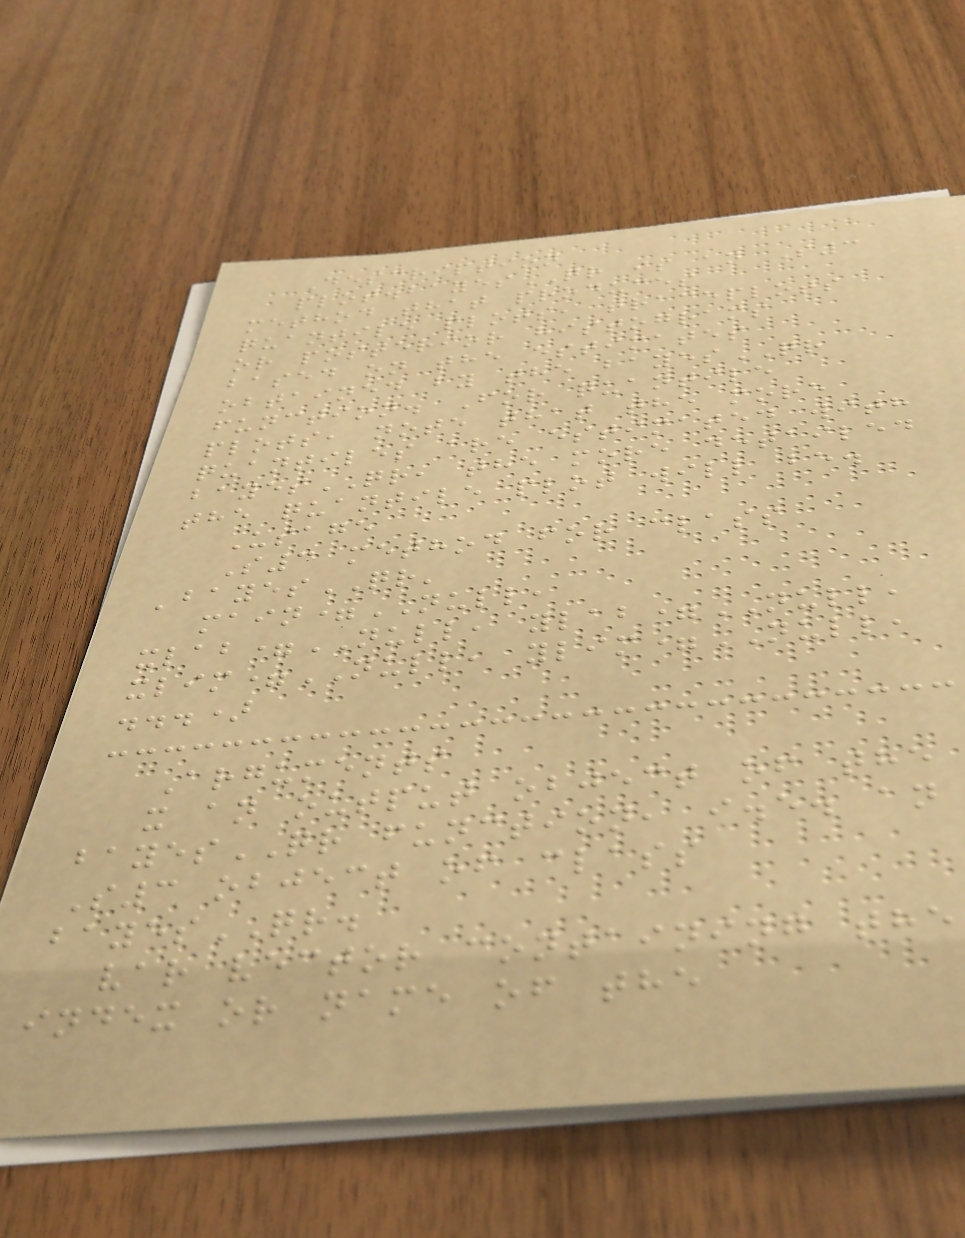Description
plot.bayesQR is an S3
method that produces
quantile plots, traceplots
or posterior histograms
based on the estimates
obtained by the bayesQR
function. For quantile
plots, note that the more
quantiles are estimated with
bayesQR, the more detailed
the quantile plot will be.
Usage
S3 method for class
'bayesQR'
main=NULL,
xlab=NULL, ylab=NULL,
xlim=NULL, ylim=NULL,
...)
Arguments
x an output object of the
bayesQR function, i.e. an
S3 object of class
bayesQR.
var vector containing the
index or name of the
